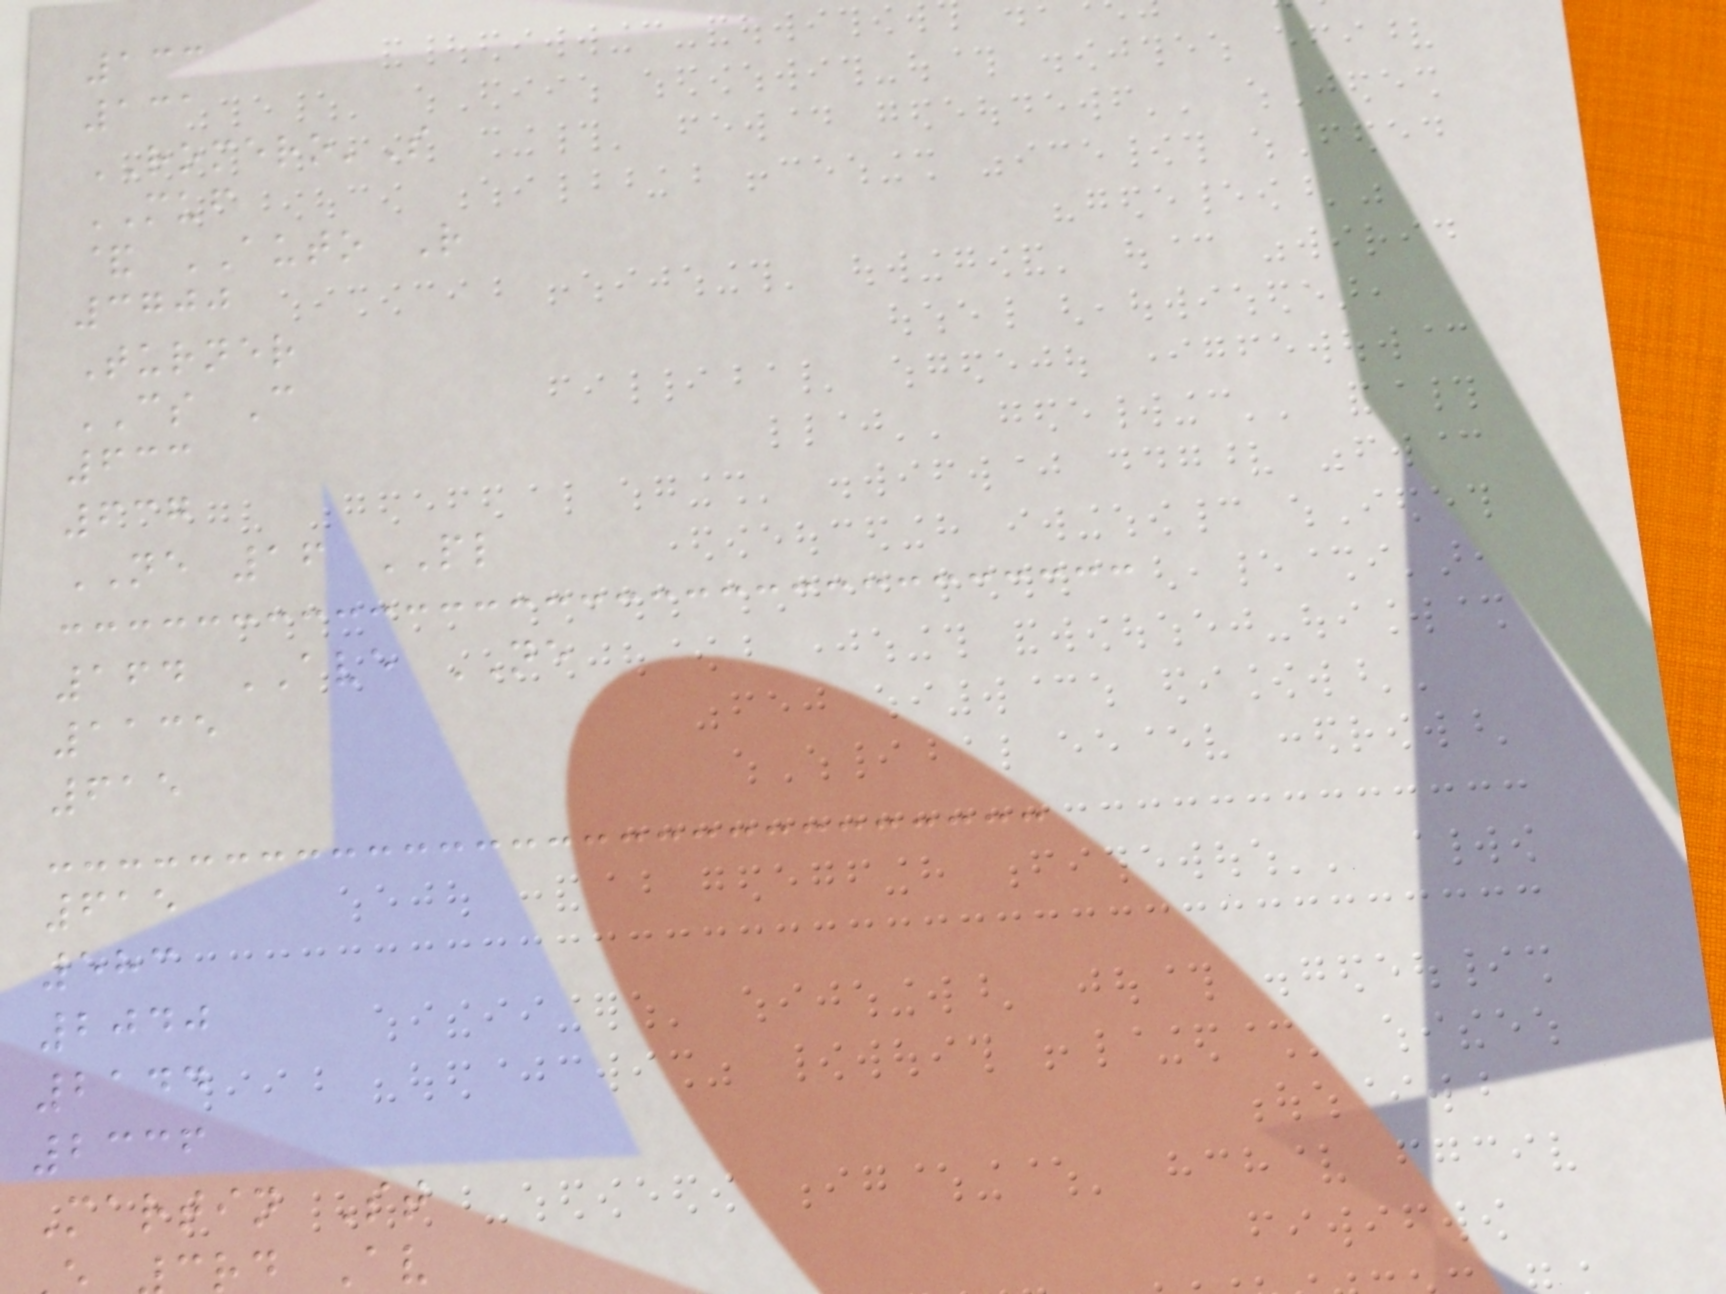133
131
ROMERO'S
MUF
& AUTO R
3700
Turner
CS C
633
637
NE 16 PL
164 AVE NE
1135
615
615
583
2040
2144
2336
Martin St
rd Av
